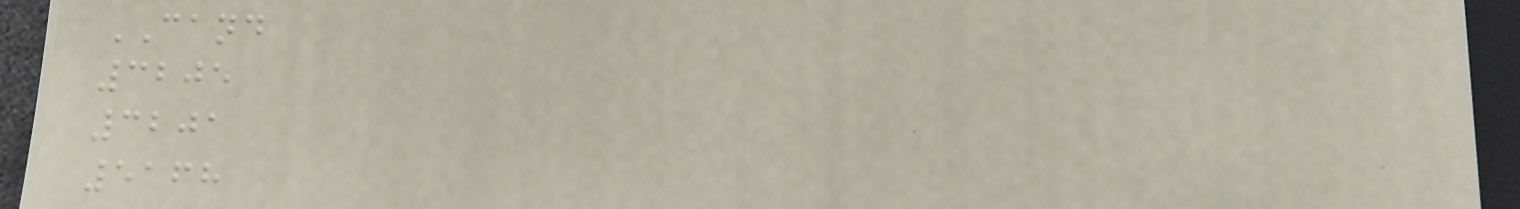CAND
3205
3201
5168
